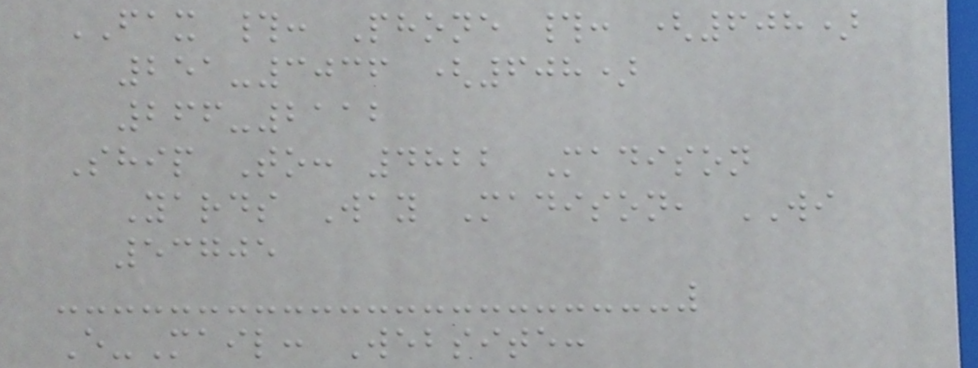FAX #: Phone #: (608)
251-3036 (608)
266-2112
Ship To: 4822 Madison
Yards Way Madison, WI
53705
E-Mail: Website:
